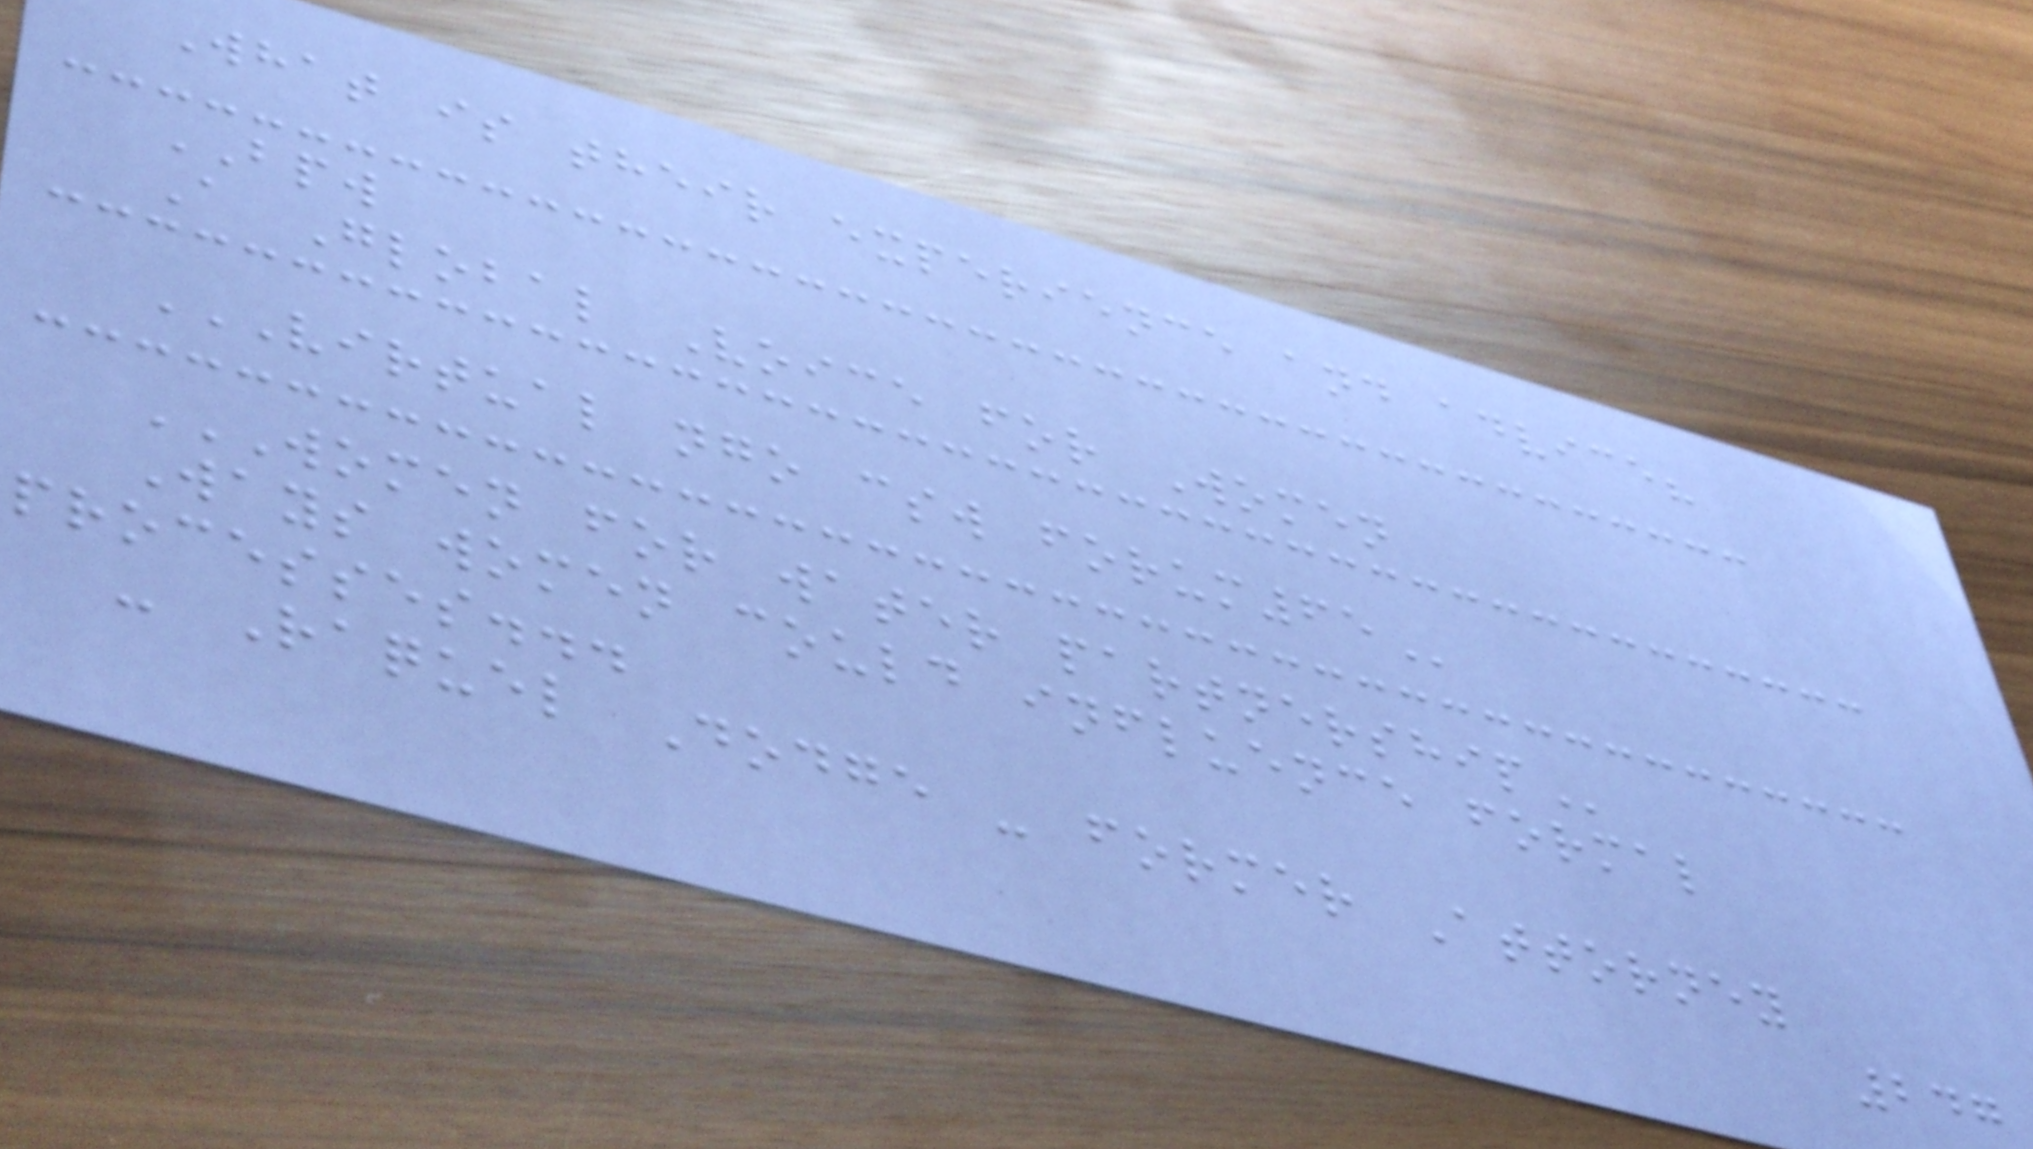What is their experience and advice?
BPW
A Global Voice for Women
VIRTUAL NGO CSW FORUM65
WOMEN FOR WATER PARTNERSHIP
Ways women could influence formal
processes...
- Raquel Dodge - former Attorney
247
